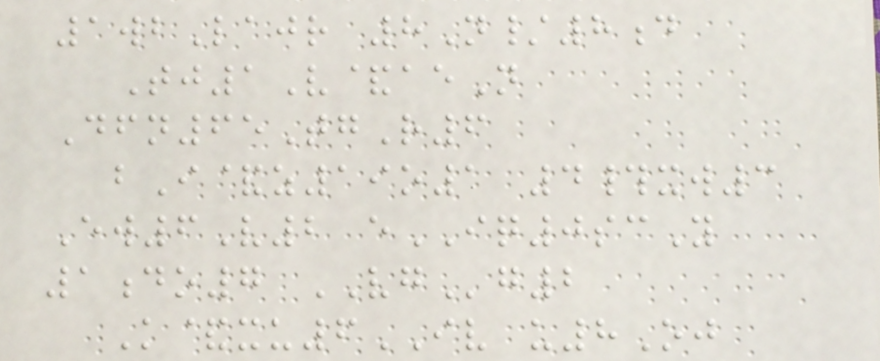1wbLajr 8N/8d
Tj1V&aeN
Dfn65TgR6
bI&z19o1 4#xw3
Ew6V2 eIQ0scY
1do7 VGg2
K&xu6IV u8Oj
